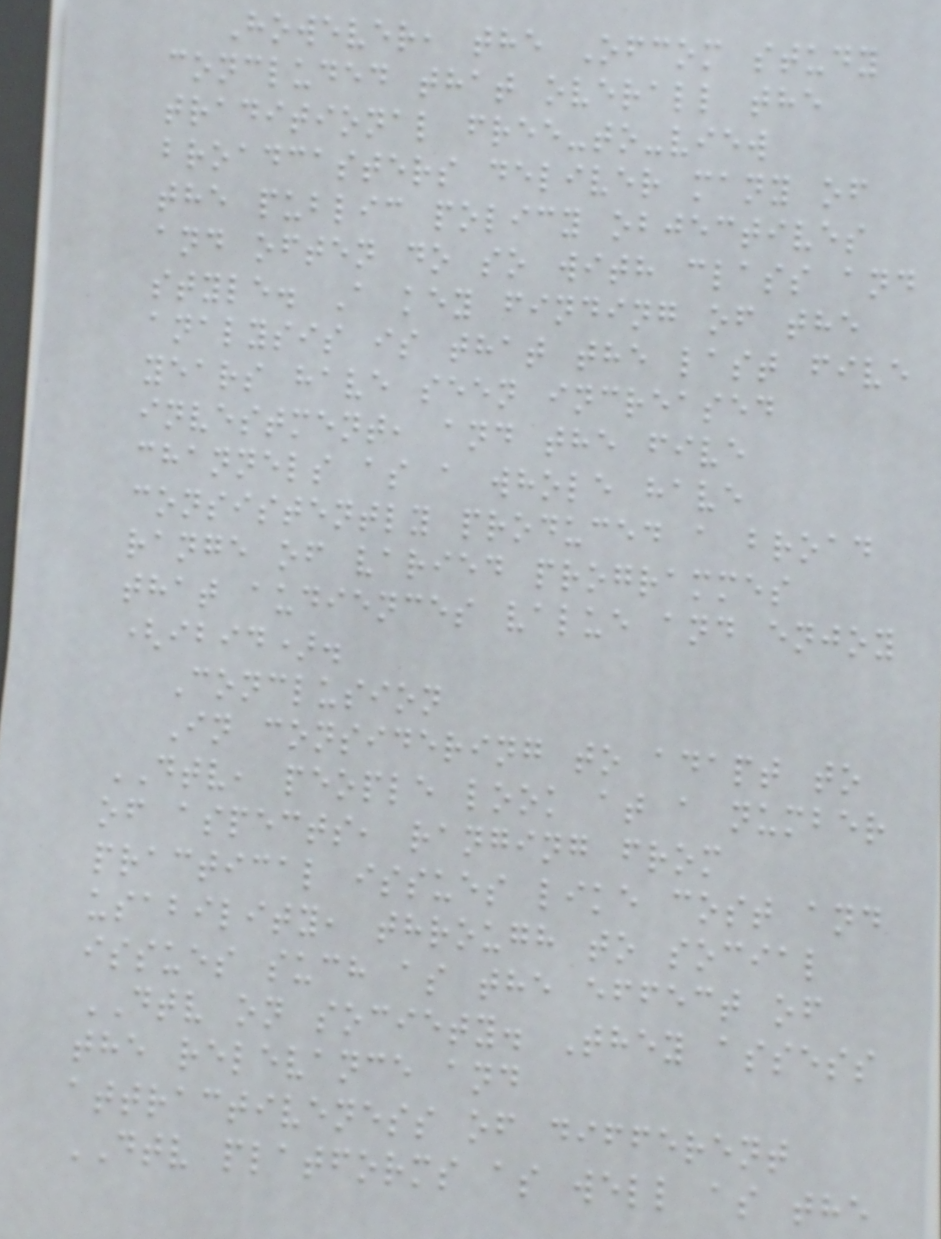However, the Ofcom study
concluded that overall the
traditional free-to-view
broadcasters deliver many of
the public policy objectives
and often do so with class and
style. A key finding of the
analysis is that the last five
years have seen increased
investment, and the five
channels as a whole have
consistently produced a broad
range of varied programmes
that audiences value and enjoy
(ibid).
Conclusion
In considering to adapt to
DTV, people look at a number
of aspects, ranging from
practical issues like cost and
usability, through to social
issues such as the effect of
DTV on society. They assess
the relevance and
attractiveness of different
DTV platforms as well as the
